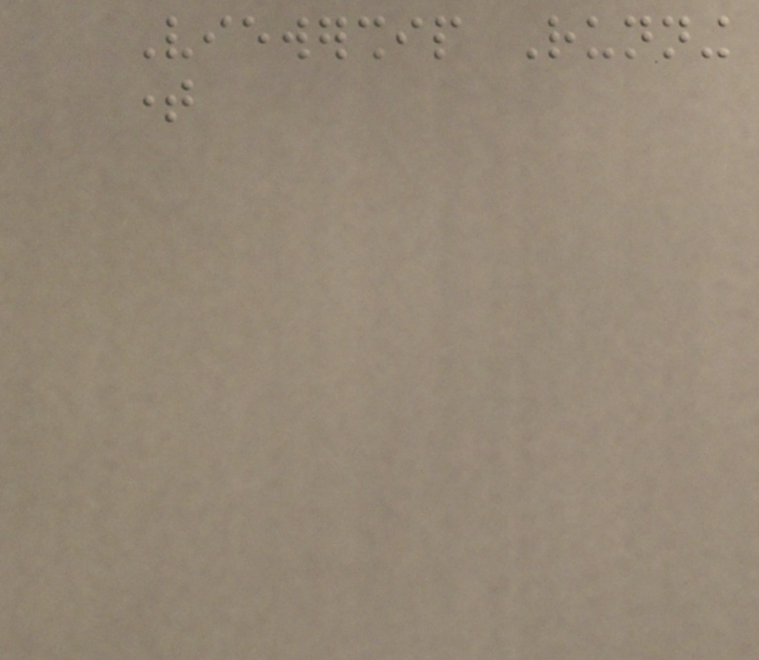Viewership Running
time
